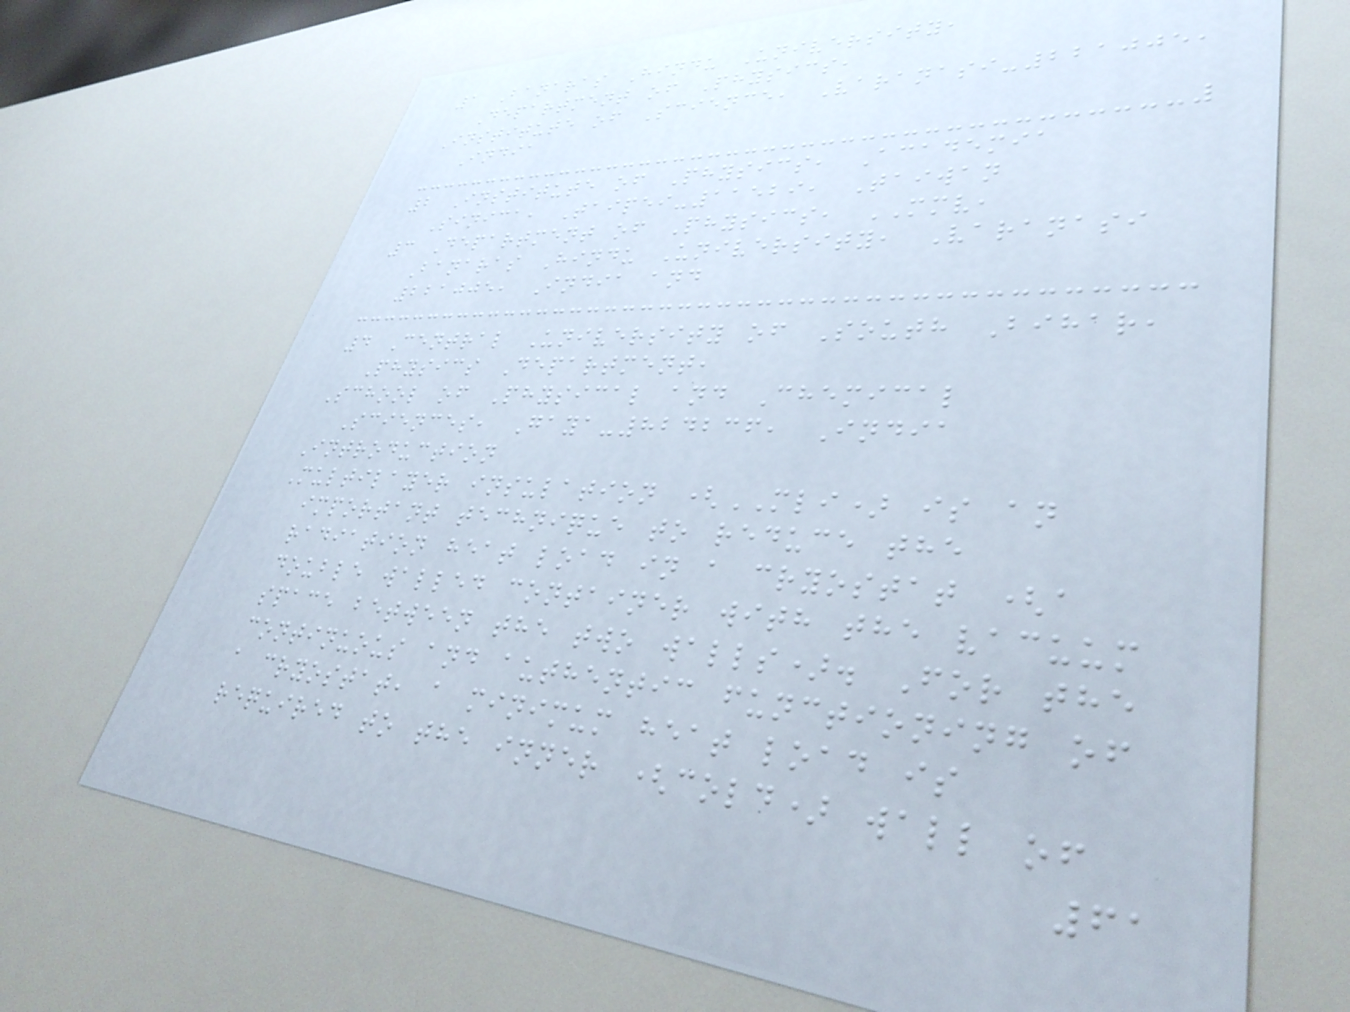1 Banaras Hindu University,
Department of Physics,
Institute of Science, Varanasi-221005,
India
2 Institute of Physics, Academia
Sinica, Taipei-11529, Taiwan
3 Department of Physics, MMV,
Banaras Hindu University, Varanasi
221005, India and
4 Central University of South Bihar,
Physics Department,
School of Physical and Chemical
Sciences, Gaya-824236, India
Introduction
Multilayer insulation (MLI) is an
important technique to reduce the
radiation heat load in a cryostat (a
double walled container with the vacuum
space between the two walls). For the
continuous and authentic functioning of
a cryostat, a minimum heat load is
required to the inner (cold) wall of
61
